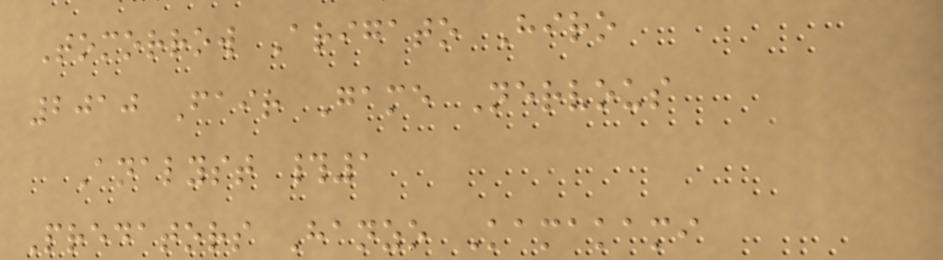Tomorrow Arigato Hiro
2010 Fair Game Nervous
Analyst #1
Predators Hanzo Kamakami
